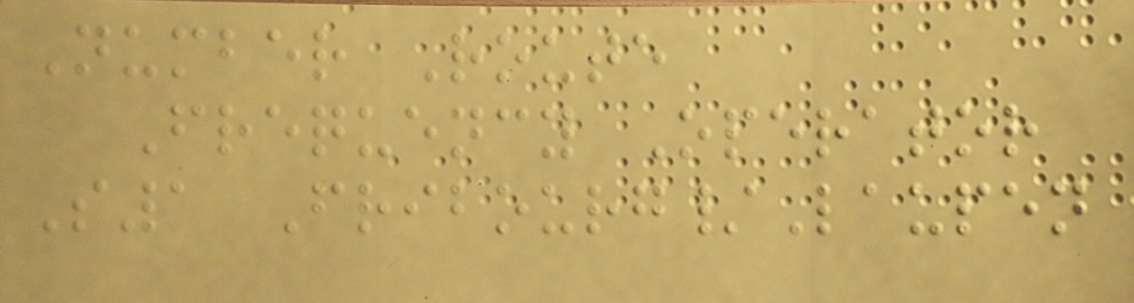Number Route
Frequency Operator
S1 Fribourg/Laupen
